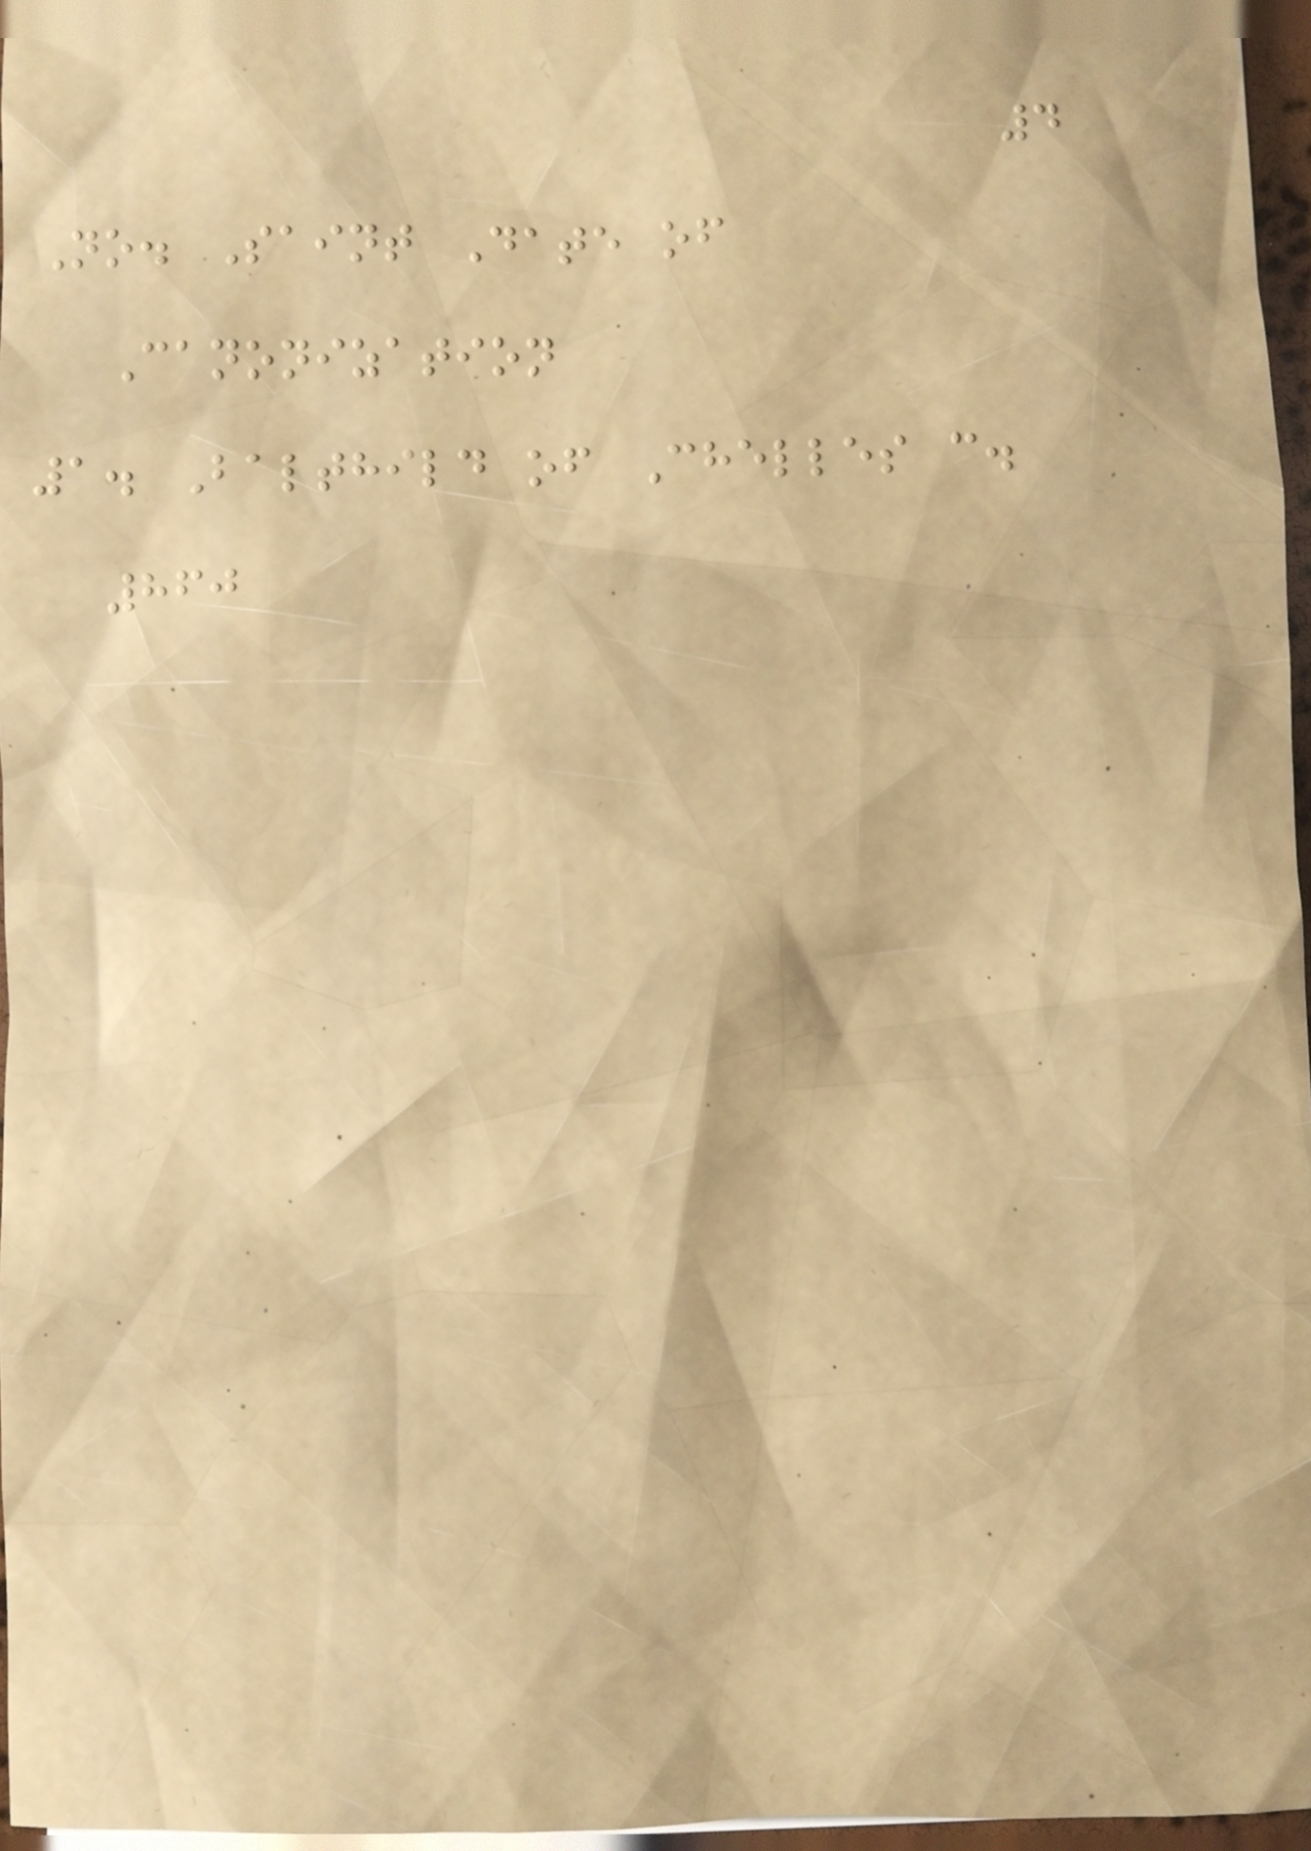4
No. Saint Date of
Canonization
1. Balthild of Chelles c.
860
